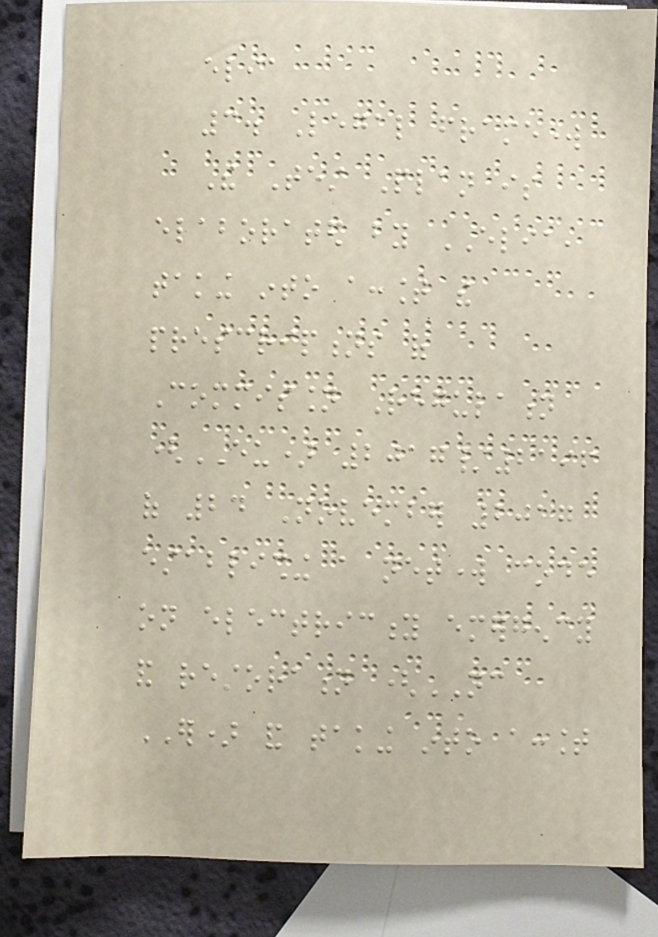elia
3. Legal framework
The Test Plan is
elaborated by ELIA,
taking into account the
prescriptions of
Commission Regulation
(EU) 2017/2196
of 24 November 2017
establishing a network code
on electricity emergency
and restoration (NC
ER) and taking into account
